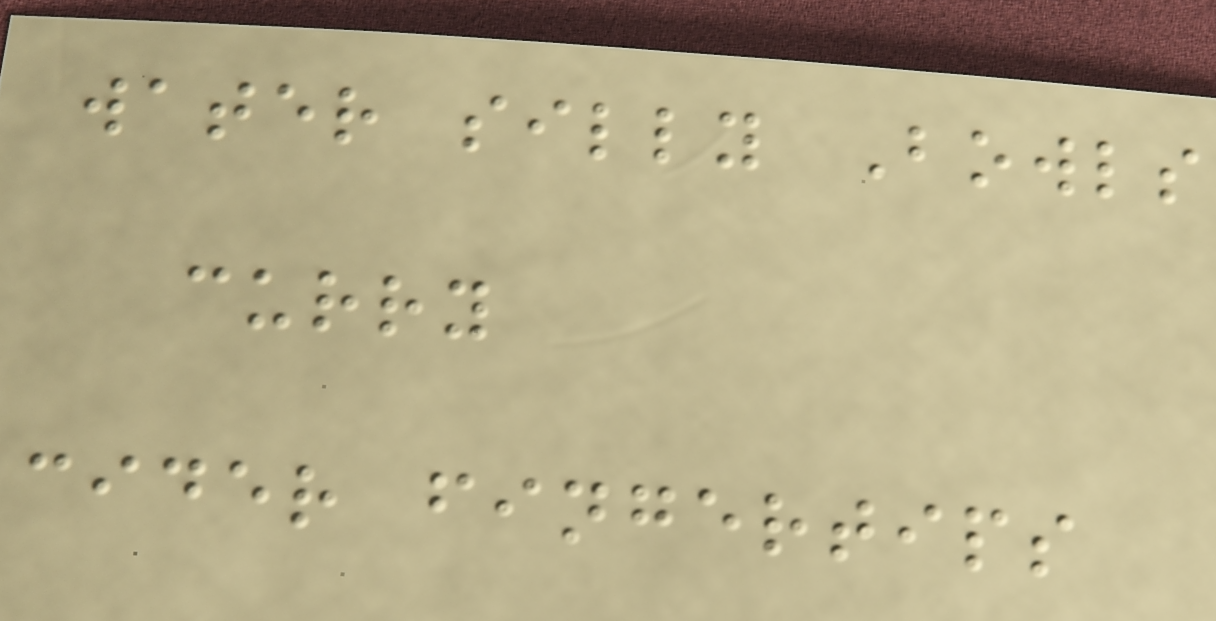water silly Bowls
curry
cider fingertips
